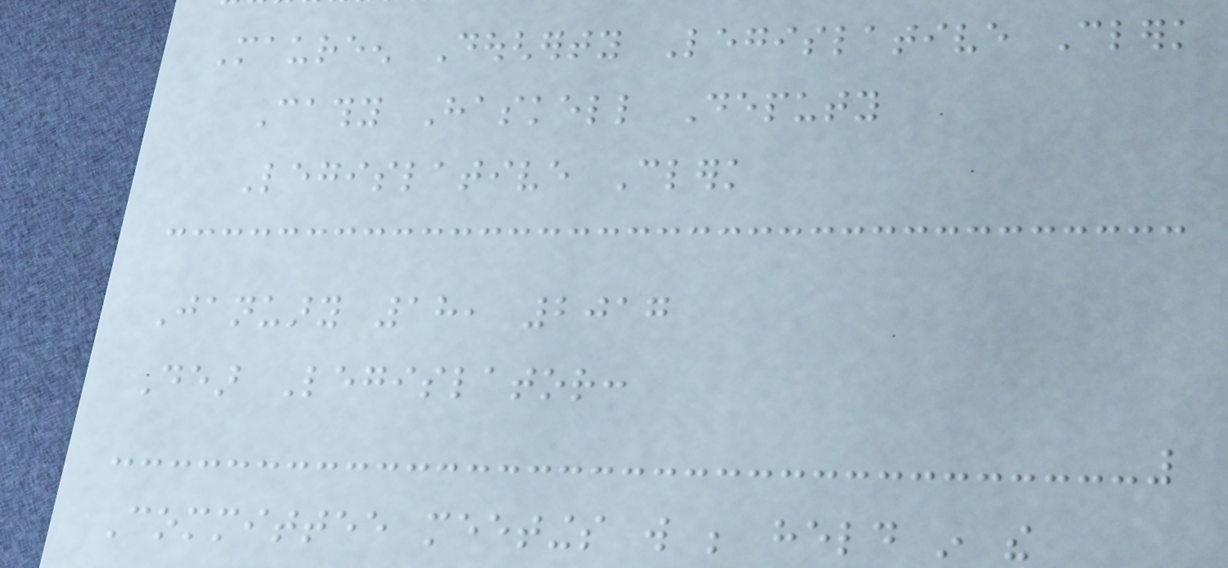Maureen Dougherty Legislative Clerk
Cathy Haskell Deputy
Legislative Clerk
January 18, 2017
Dear Legislator:
Committee meetings will be held in the
